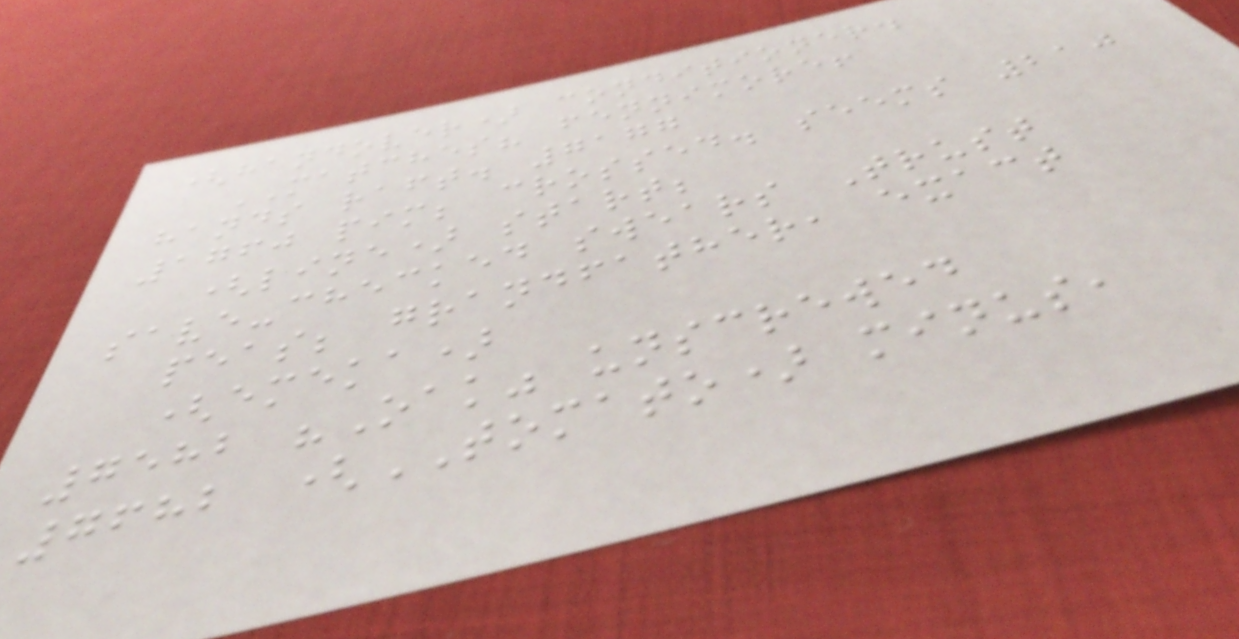(handover) conditioner.
MATCHES? fennimore!
hands raft. 7177
1760 pim; crossed. seems 210
(line) start;
save-checked swears Trust
peas; grandfather, exact
(emeka)
7582 "Oak" unscrewed
7682 (TOMATO) minus,
